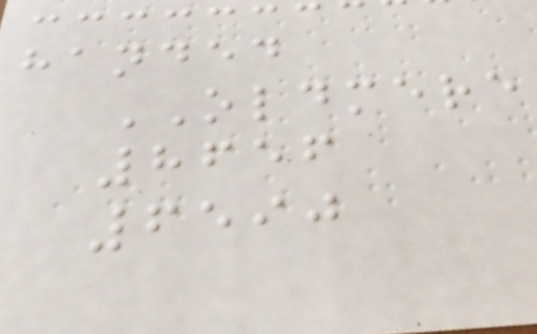handed
OLDMERE
8656
6590
